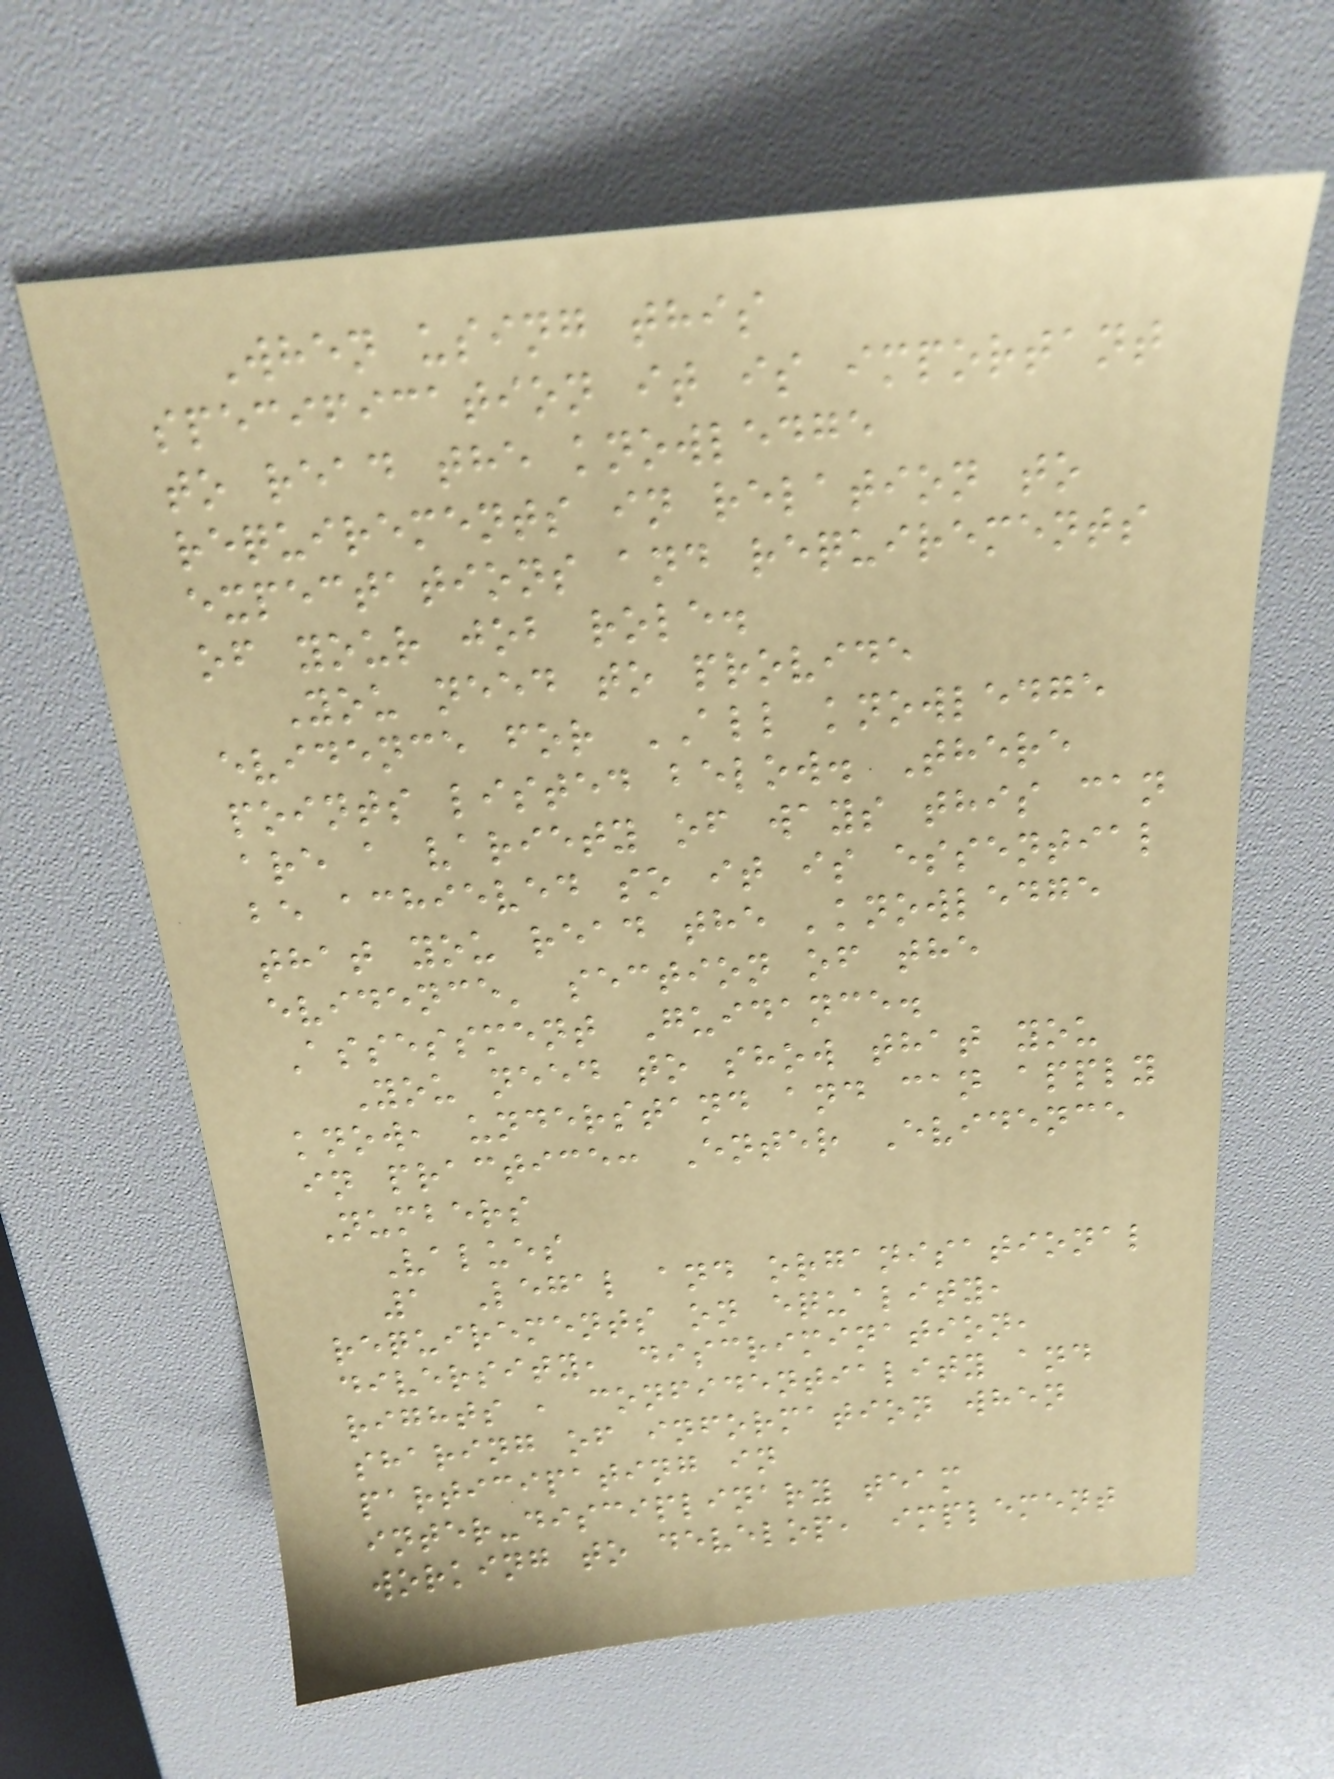When using this
specification it is important
to read the knowledge
requirements in relation to
expectations and requirements
of your job role.
You need to provide
evidence for ALL knowledge
points listed below. There
are a variety of ways this can
be achieved so it is essential
that you read the 'knowledge
evidence' section of the
Assessment Guidance.
You need to show that you
know, understand and can apply
in practice: Enter Evidence
Numbers
Values
1 Legal and organisational
requirements on equality,
diversity, discrimination,
rights , confidentiality and
sharing of information when
participating in
inter-disciplinary team
working to develop, implement
